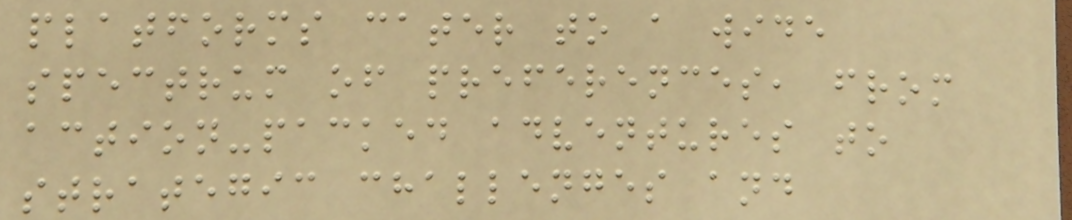platforms cater to a wide
spectrum of preferences, from
action-packed adventures to
strategic challenges and
